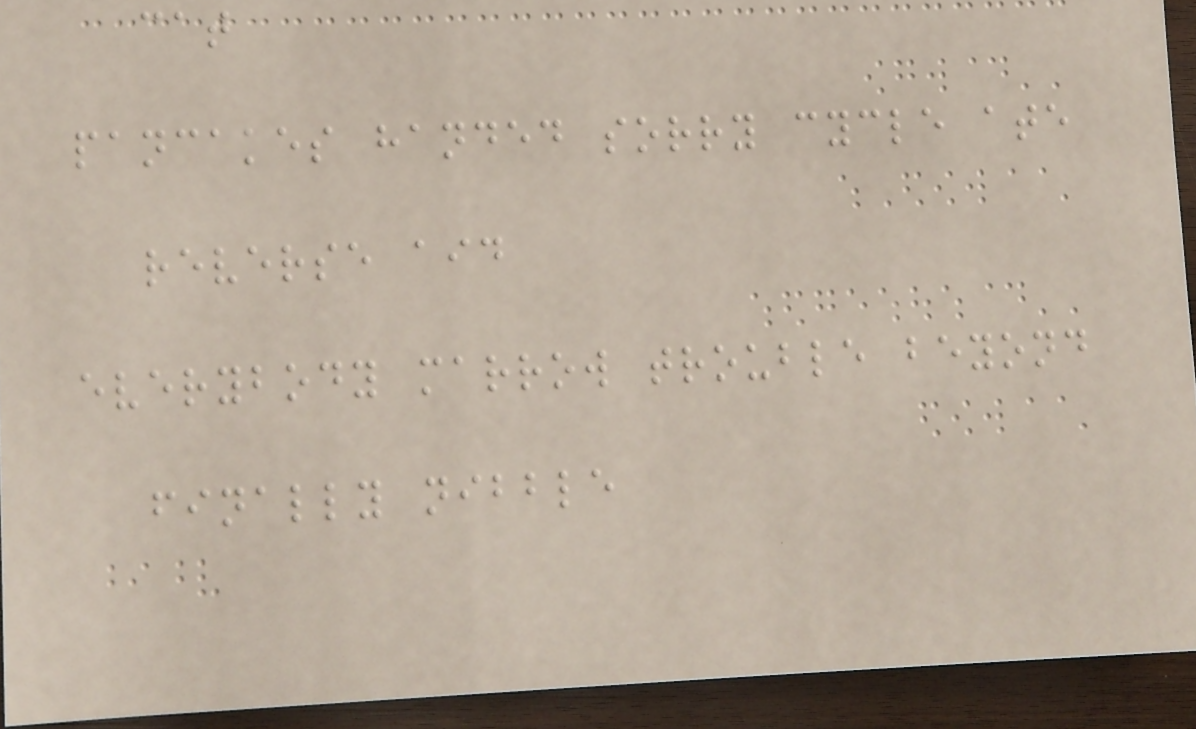cat
pancakes handed sorry cycle ate
reverse aid
everybody marrow trouble beyond
finally nibble
